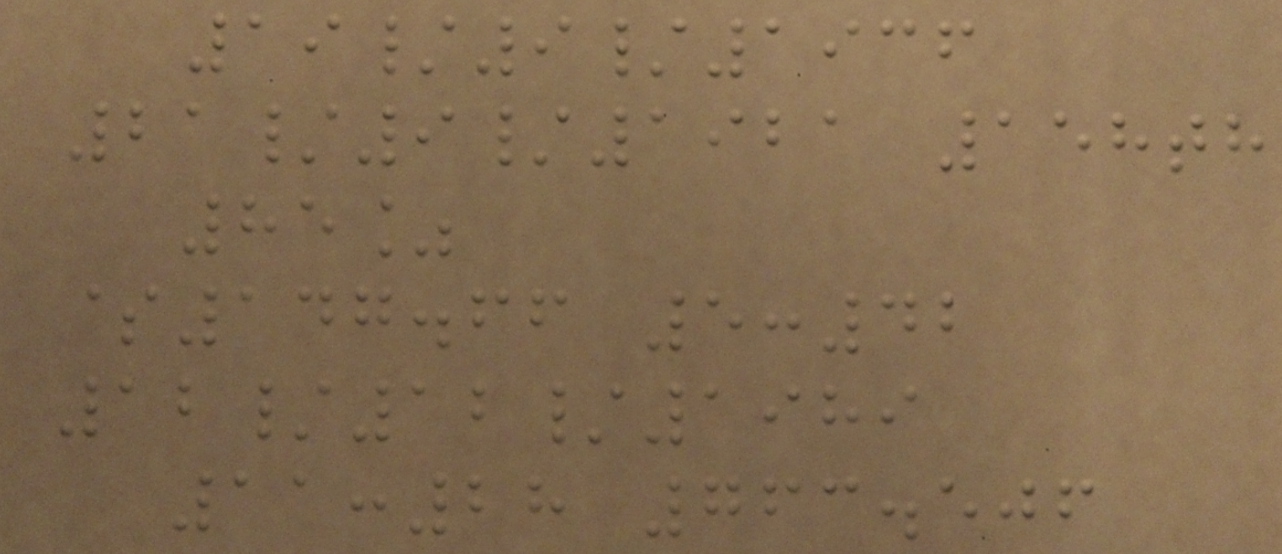19/9/1936
21/9/1921 158th
85%
$147.66 5:42
12/12/1989
11:28 763.506
